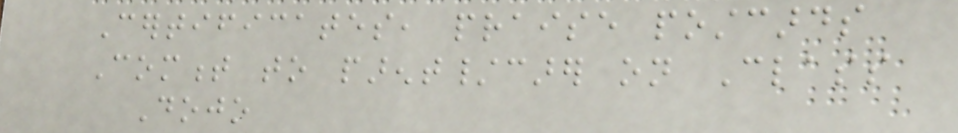Certificates, praise postcards
Comment to parent/carer on Class
Dojo
